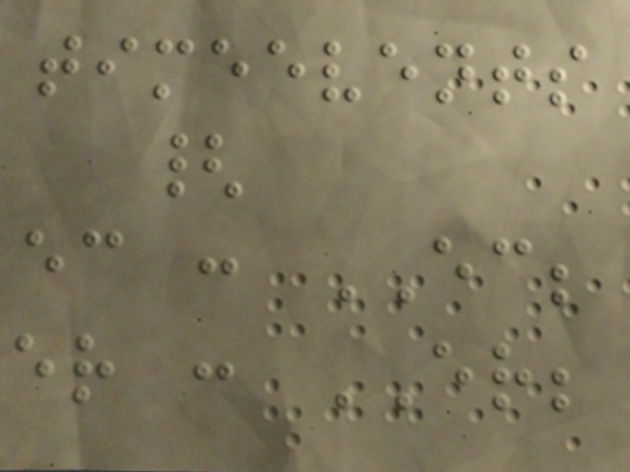timeevents
{
ec : EC;
er : ER;
